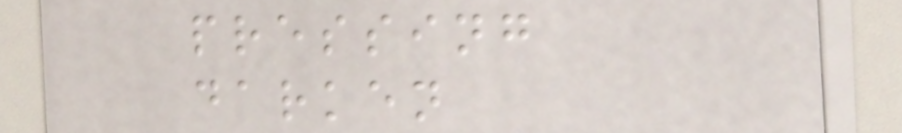pressing
darken
